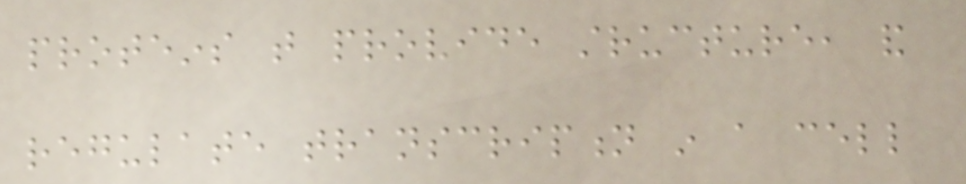proteins that provide structure, and
regulate transcription in a cell
